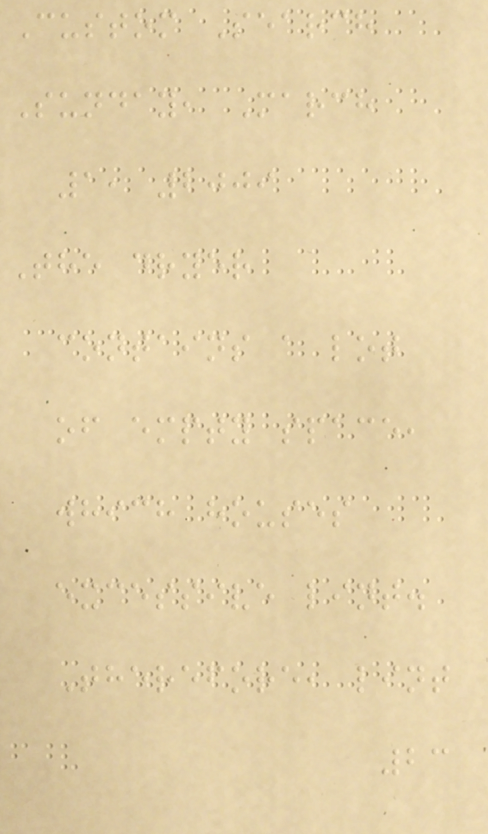Custom Search
Sunday, March
1, 2009
The dryer
contains a lot
of empty space,
which houses
excessive lint.
Therefore, lint
23
